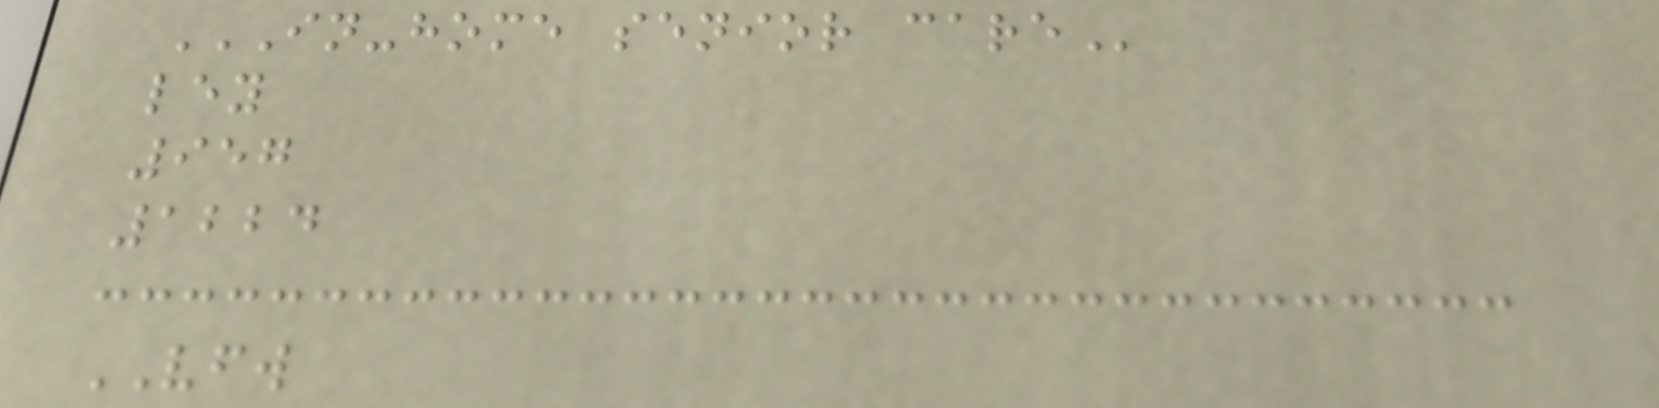IN-HOME SENIOR CARE
ley
957
1224
VFW
